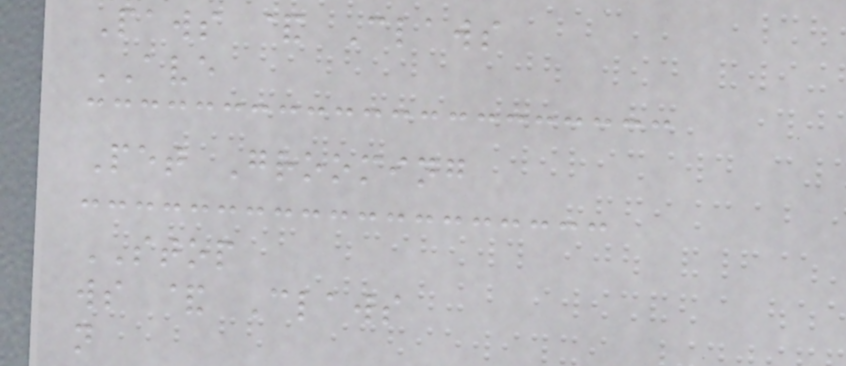Paws & Claws
AVE
Pet Grooming
STOP
ws & Claws
n
